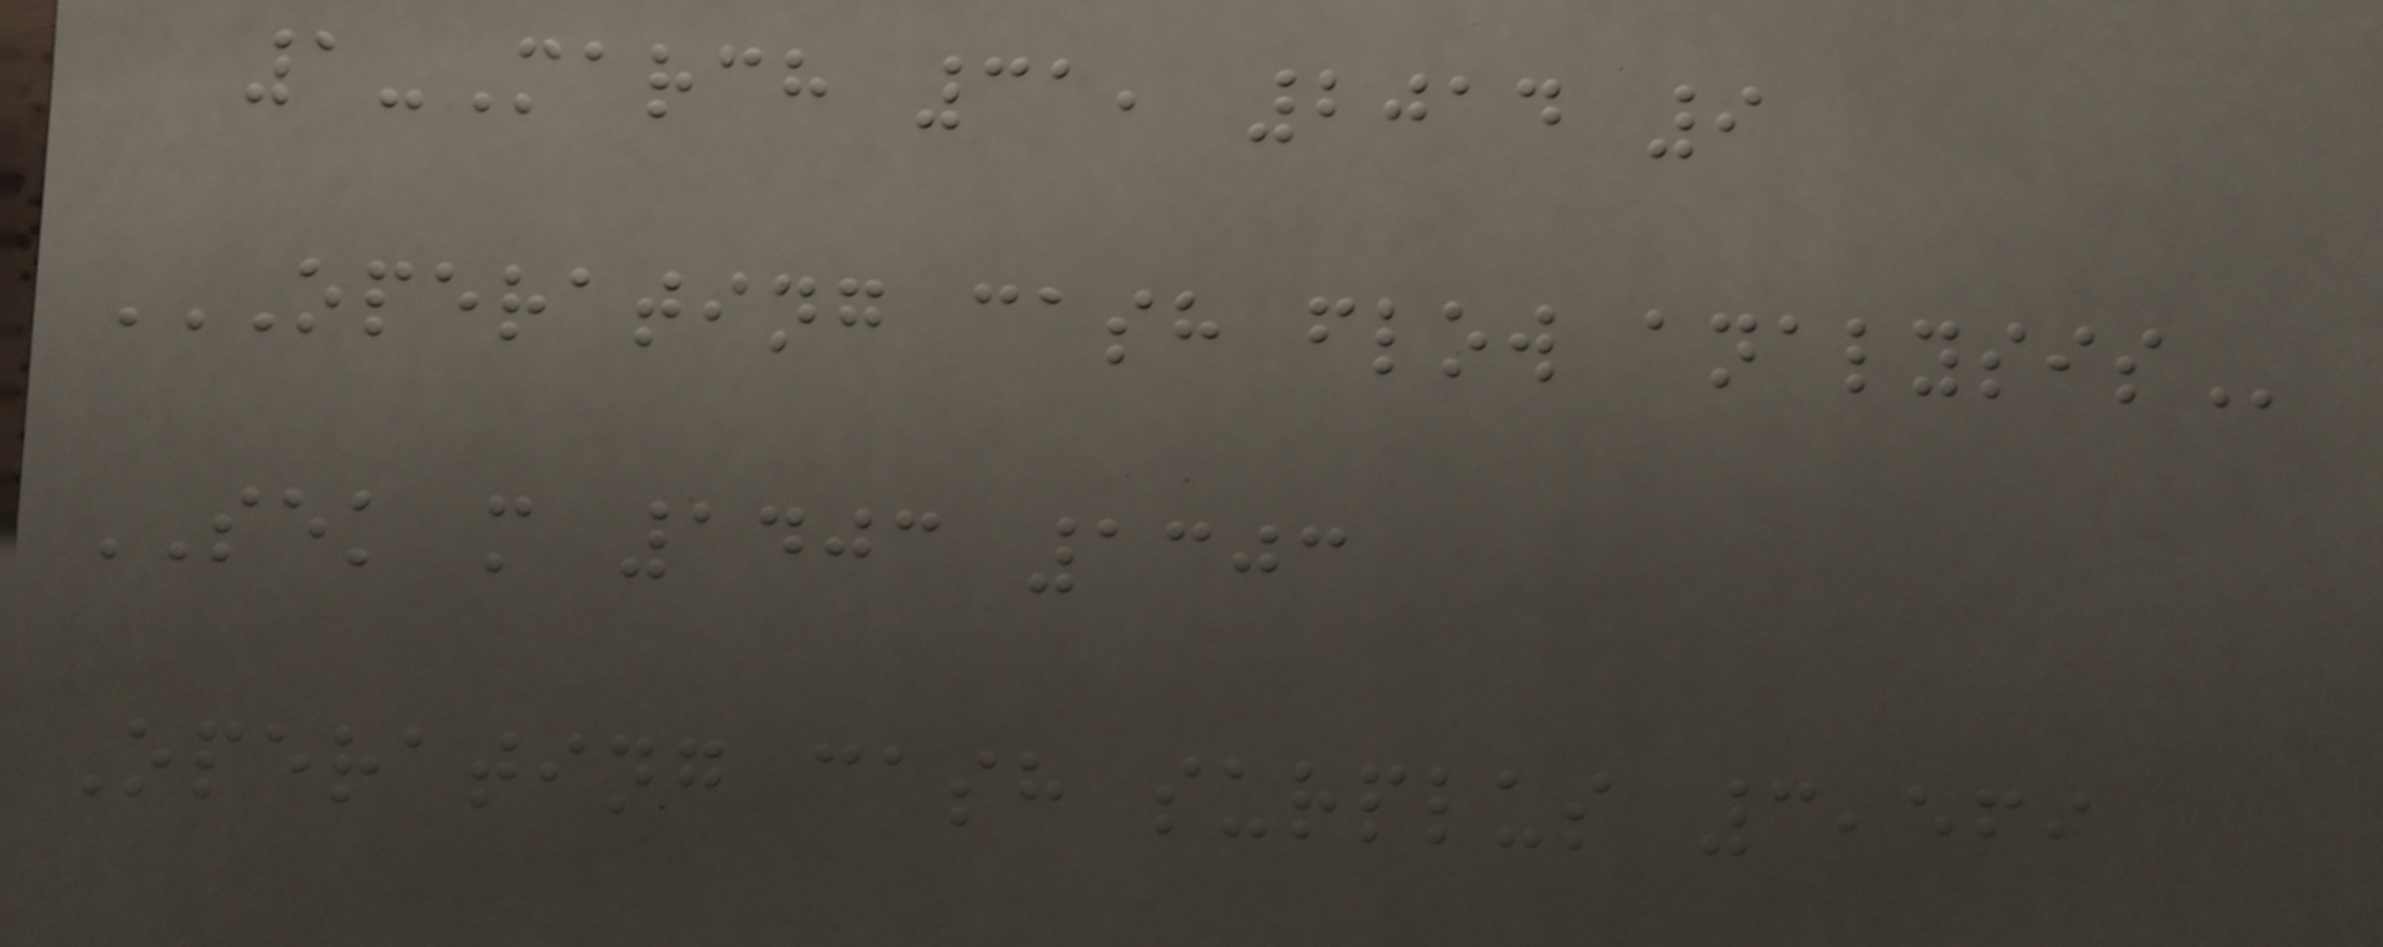1-March 31, 2014 9
OPERATING CASH FLOW ANALYSIS
SEK m 1403 1303
Operating cash surplus 3,569
